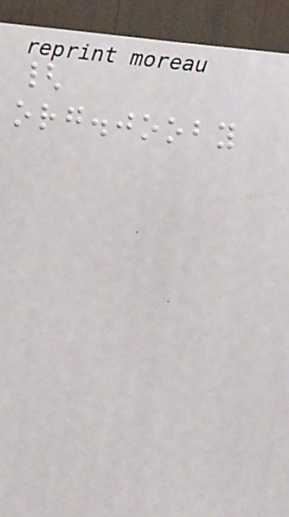{
org.jooby
